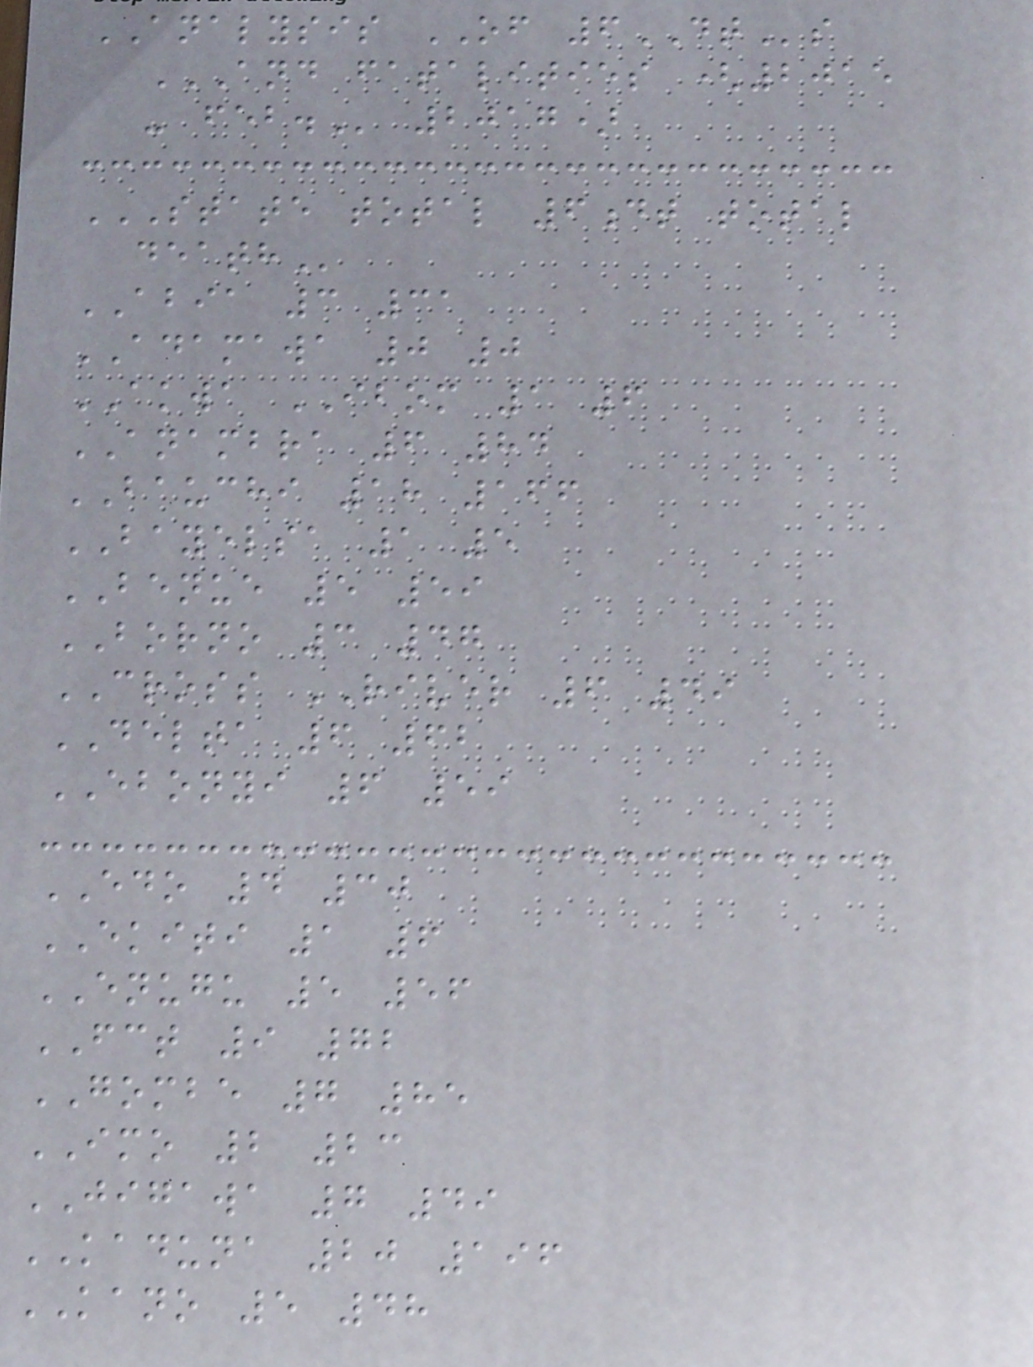ANALYSIS OF 6DTs
AND FATALITIES (2015
- FEB. 2017)
STATE TOTAL 6DT TOTAL
DEATH
ABIA 3 31
ADAMAWA 0 0
AKWA IBOM 1 6
ANAMBRA 6 84
BAUCHI 18 166
BAYELSA 1 5
BENUE 5 59
BORNO 3 47
CROSS RIVER 6 49
DELTA 6 62
EBONYI 6 59
EDO 4 30
EKITI 1 6
ENUGU 5 56
FCT 9 72
GOMBE 7 85
IMO 2 23
JIGAWA 7 49
KADUNA 20 196
KANO 5 48
